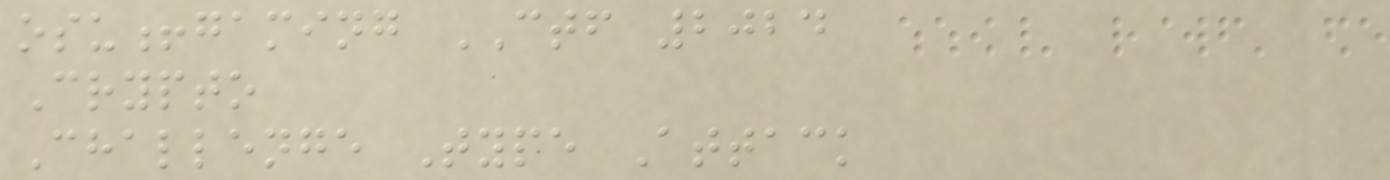osu!gaming CTF 2024
Crypto
Challenge Type Attack
